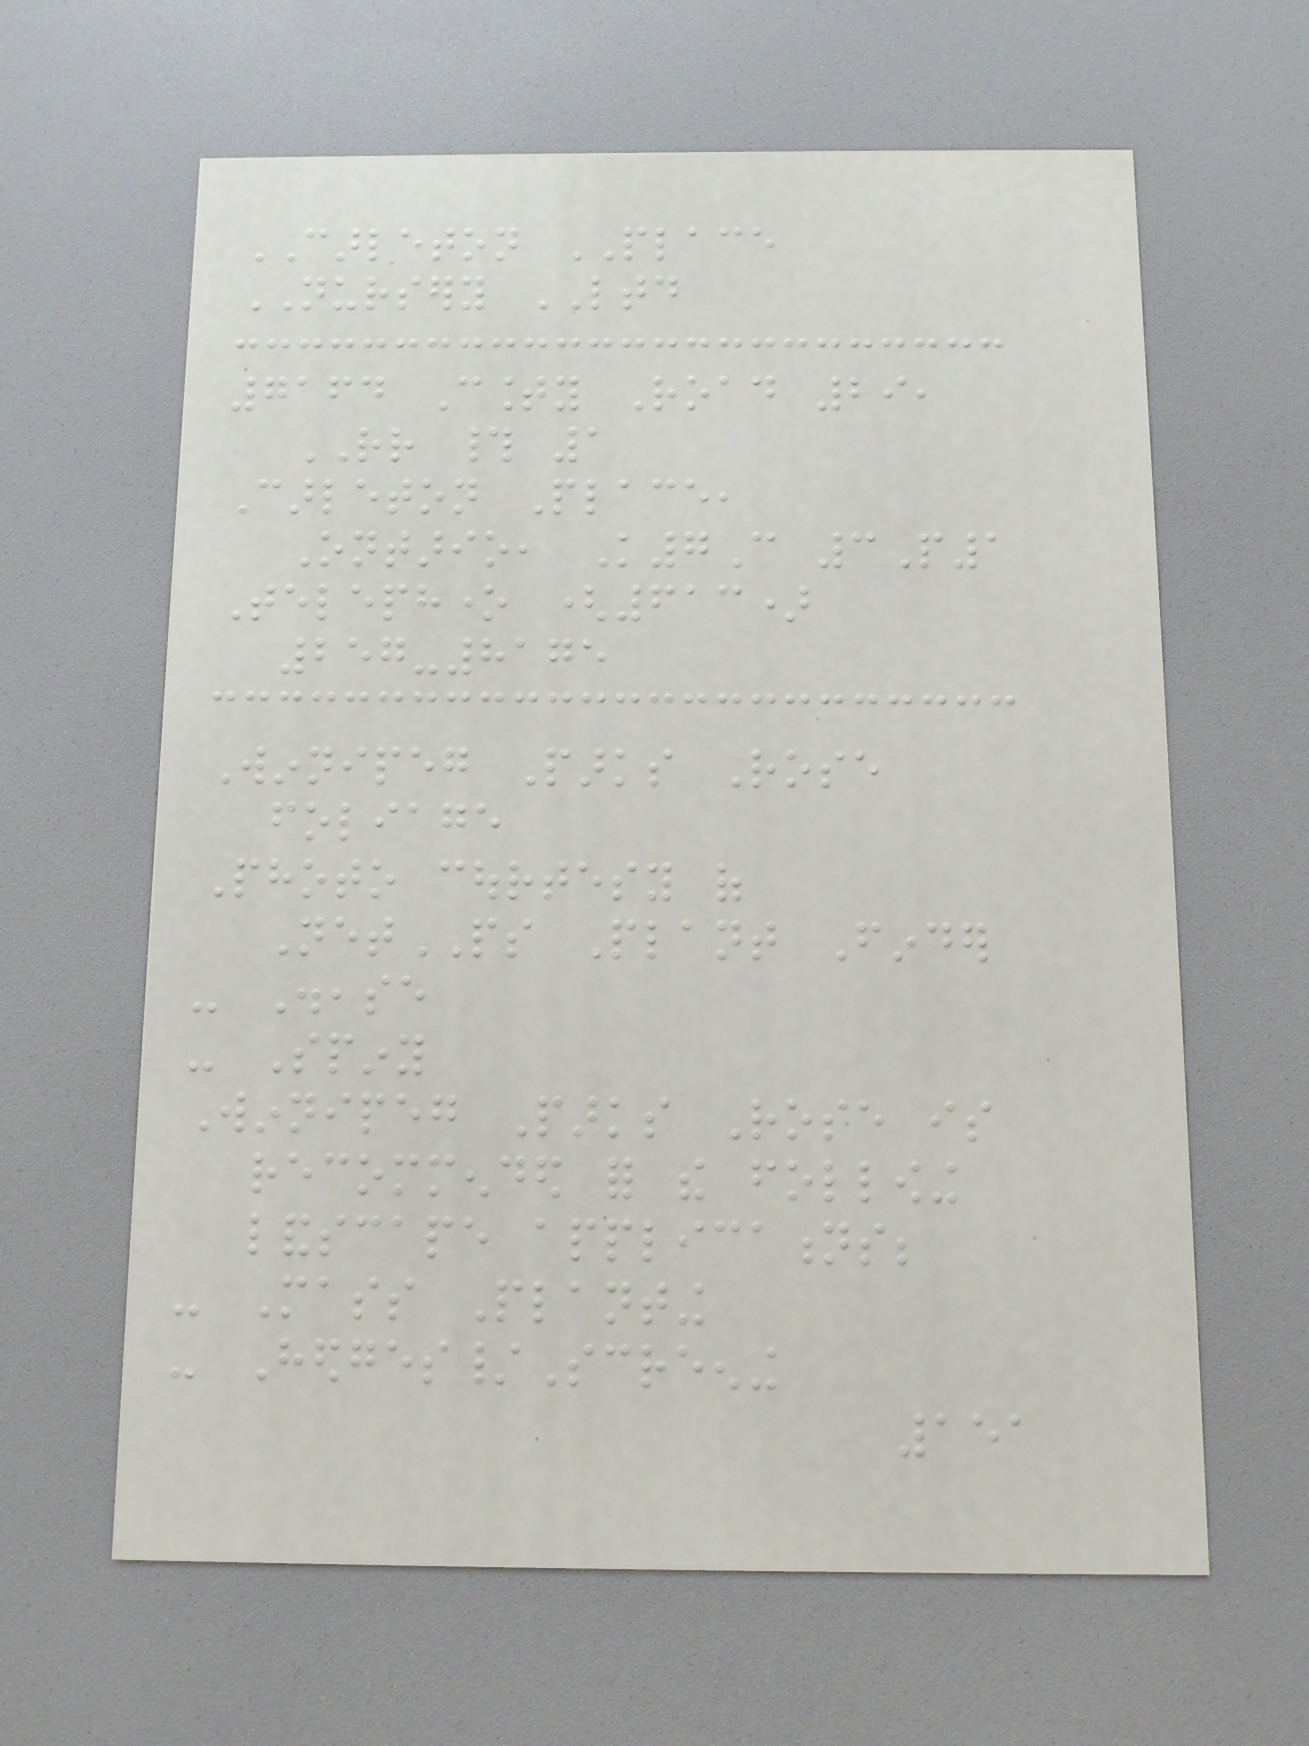CARLETON PLACE
NURSERY LTD
7164 County Road 29,
RR # 1
Carleton Place,
Ontario, K7C 3P1
Telephone (613)
257-8175
Winnipeg Parks Rose
foliage
Photo courtesy of
NetPS Plant Finder
- Disease
- Spiny
Winnipeg Parks Rose is
recommended for the following
landscape applications;
- Mass Planting
- Hedges/Screening
151
